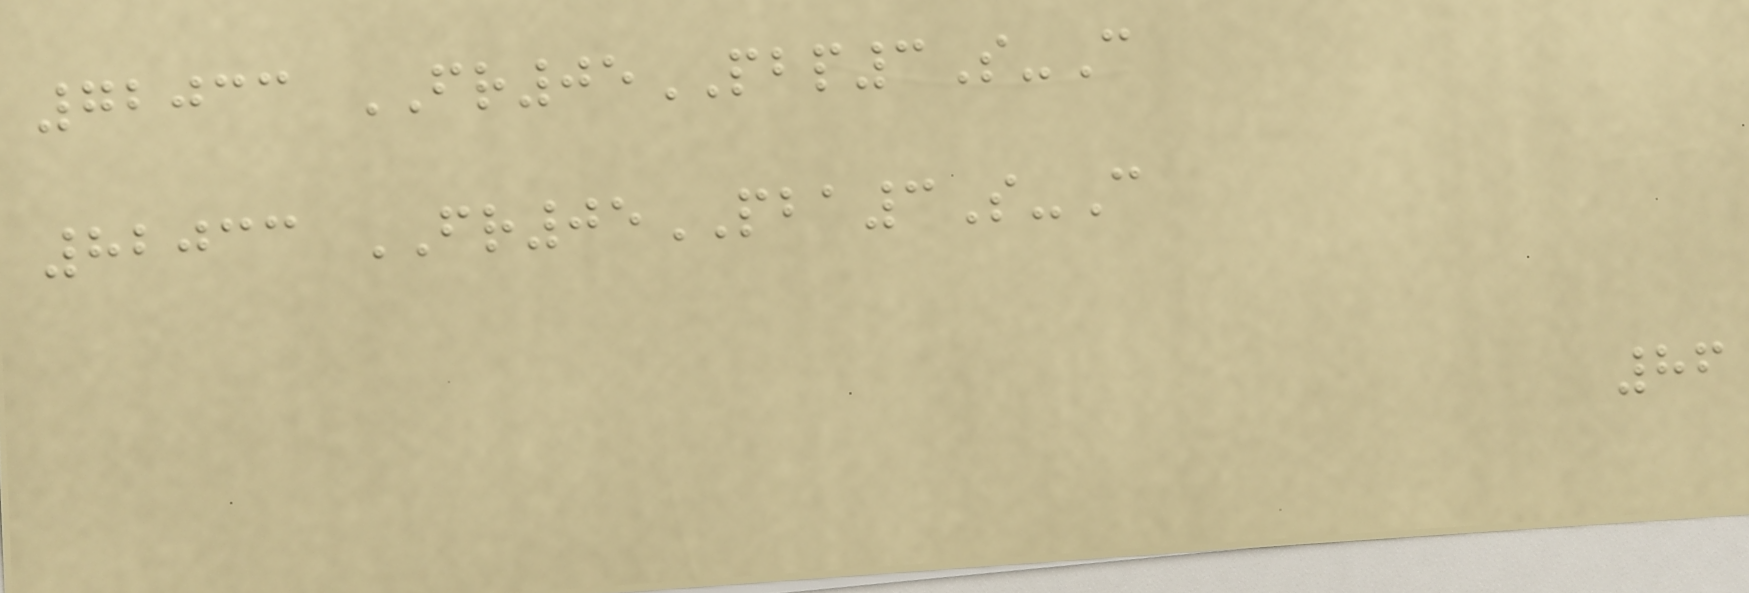72033 FR05PBP3S-C
82033 FR05PBA3S-C
86
